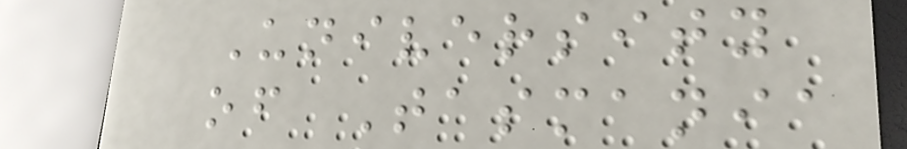University
of Tasmania
